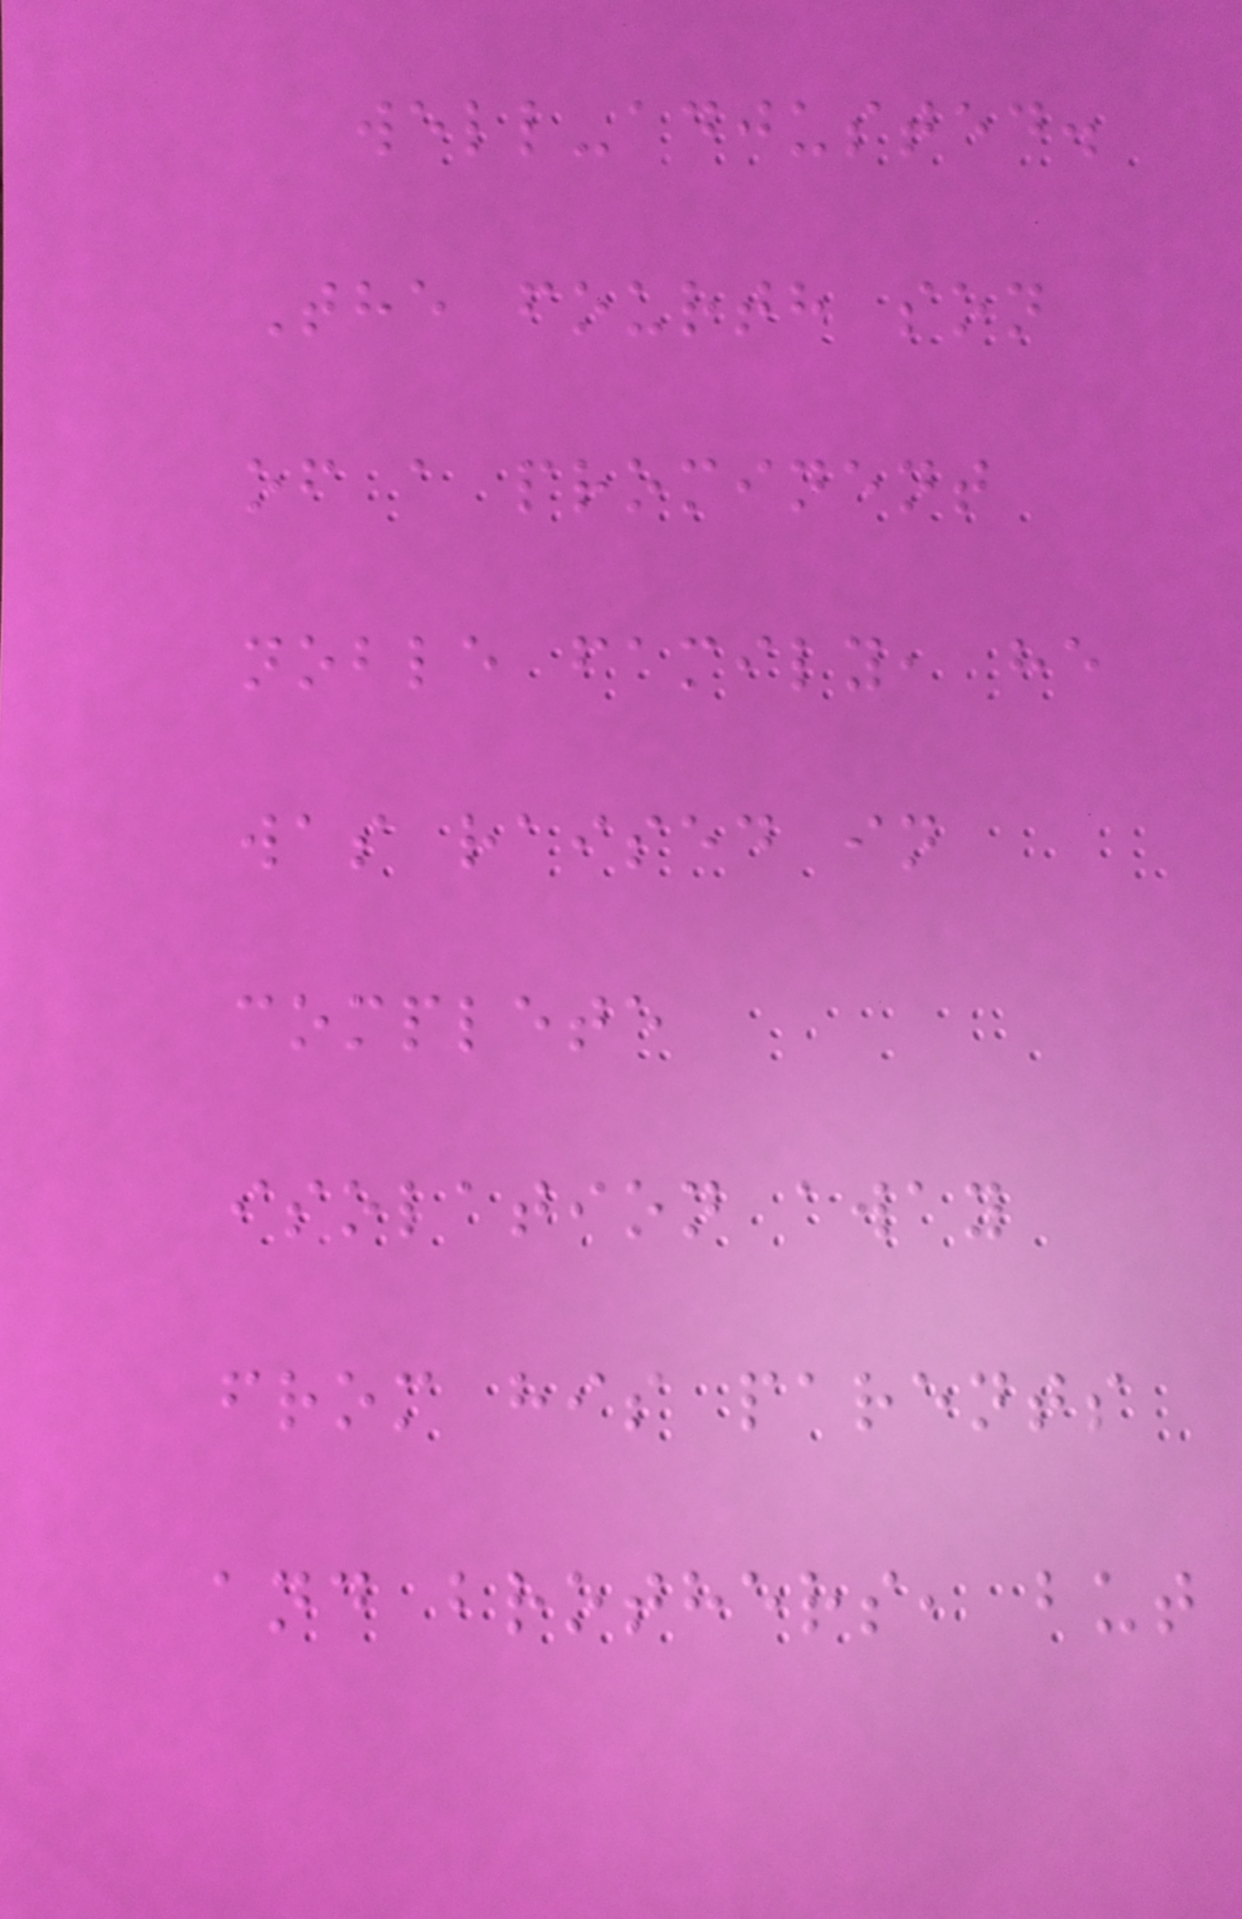well-adjusted.
The fourth son
of a prominent
noble family, he
was raised in
complete
isolation away
from his parents
and brothers, but
